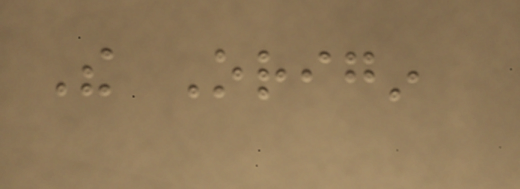The Origin
